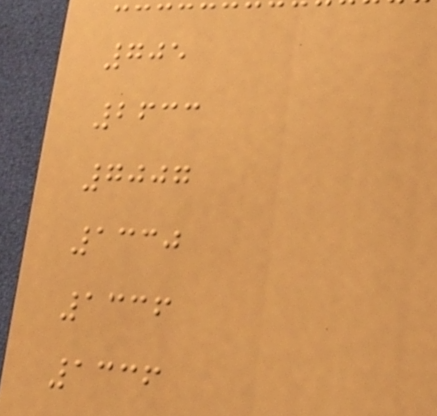705
2633
7007
1330
1336
1336
